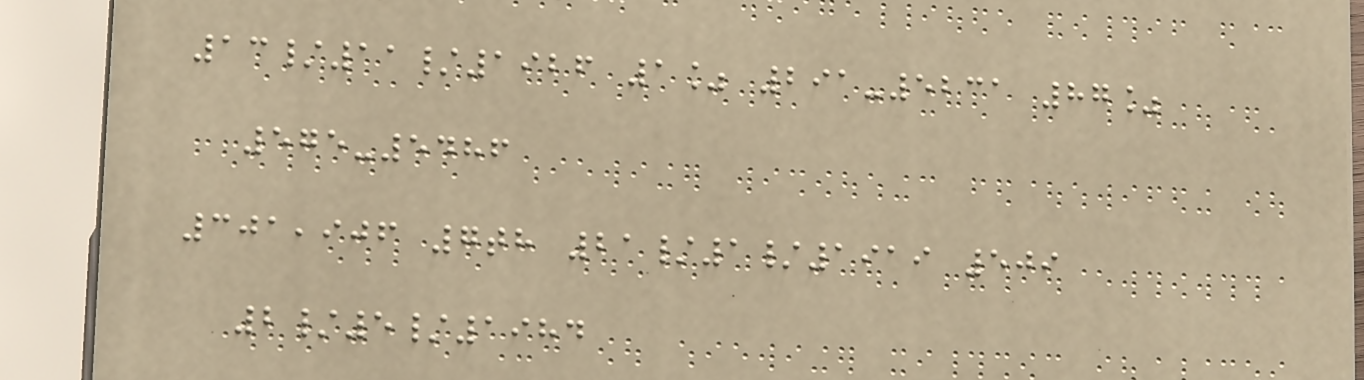13/11/1926 1% 291-5231 87%
575-5486
301,906 7th 21/1/1919 509
2/5/1984
